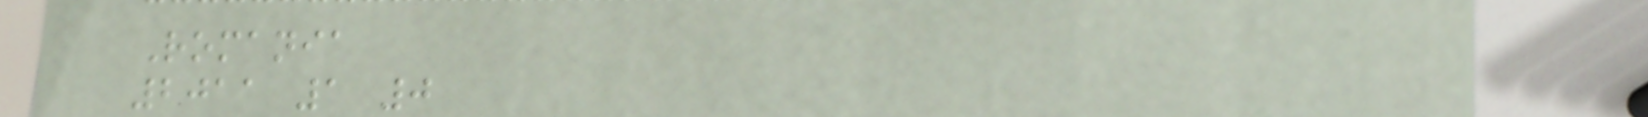Romania
2011 1 0
